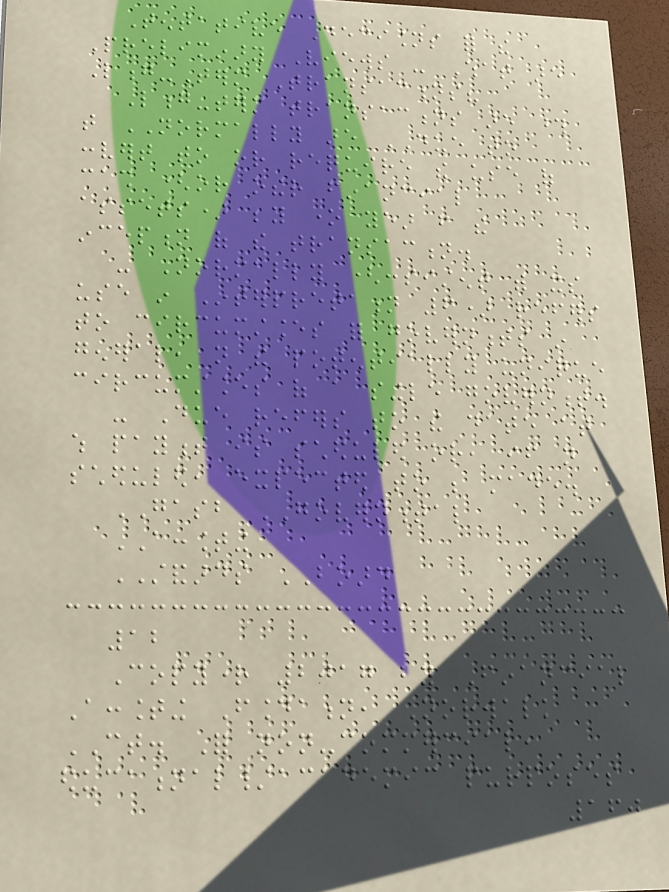Tentative Decisions for the
Preliminary Views - What are
Long-Term Transactions?
Long-term transactions are those
that NORMALLY are DUE to
convert to or require the use of
cash (or other financial
assets) beyond one year from the
inception of the transaction.
- Normally (consistent with its
use in Interpretation 6) refers
to circumstances for governments in
general, not the potentially unique
circumstances of a single government.
- Due refers to the date at
which payment is scheduled or, if not
scheduled, expected to be made.
GASB GOVERNMENTAL
ACCOUNTING
STANDARDS BOARD
12
Copyright 2017 by Financial
Accounting Foundation, Norwalk
CT. For non-commercial,
educational/academic purposes
160
